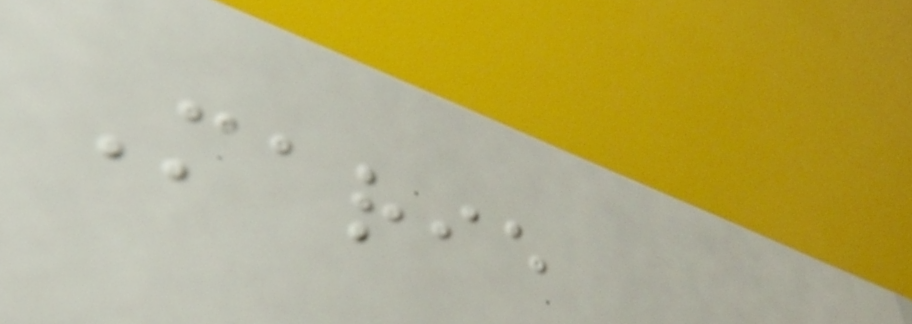Marie
